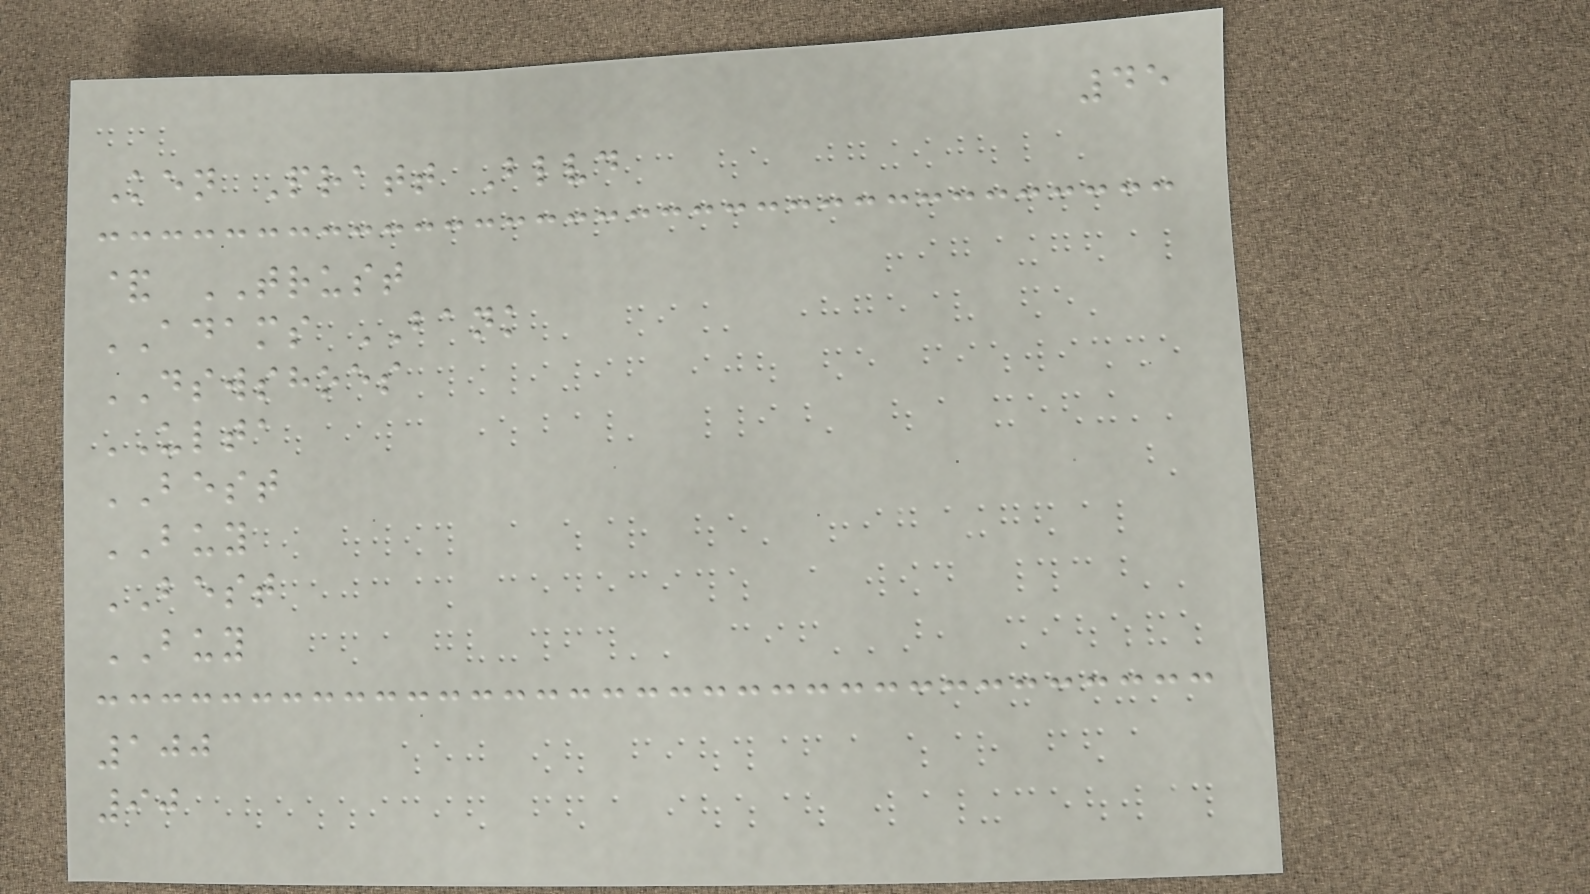45
Ken Pratt Blvd
& TRUST
ADAMS BANK
DSWSHOES
ULTA
BEST
BUY
BEST
BUY
100
90
